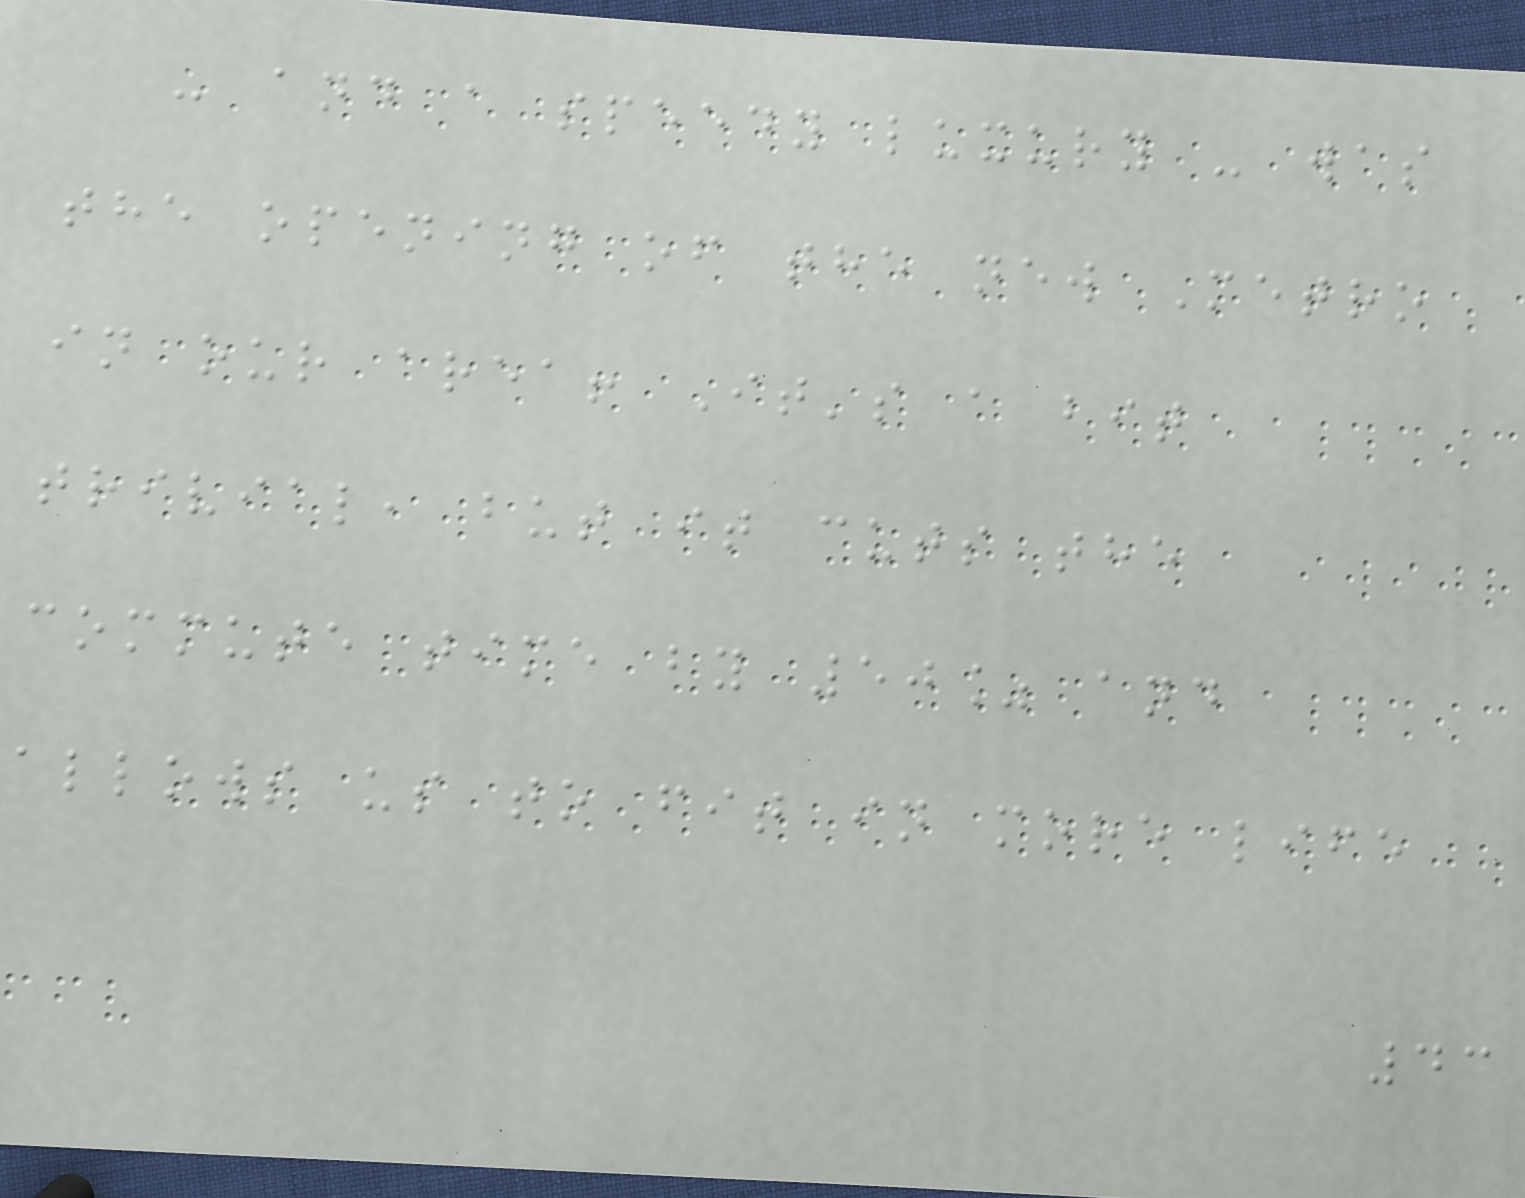- and a speedy luxury - was
the opening of the new Metro
in our area! It's a bit
trivial, but it cuts the
commute time by 50% and
allows us to fit in more life
43
